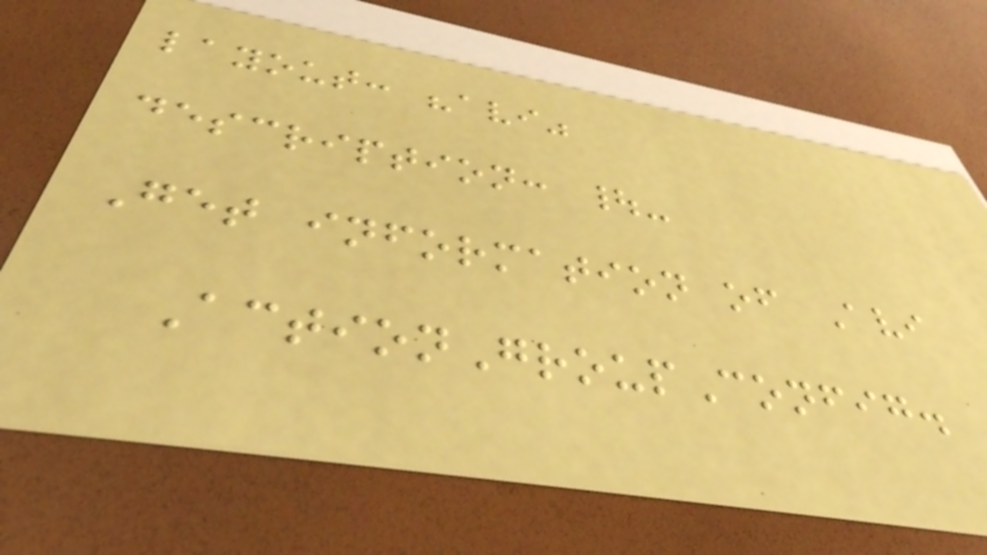layout: "avi"
description: |-
Get information of Avi
ActionGroupConfig.
